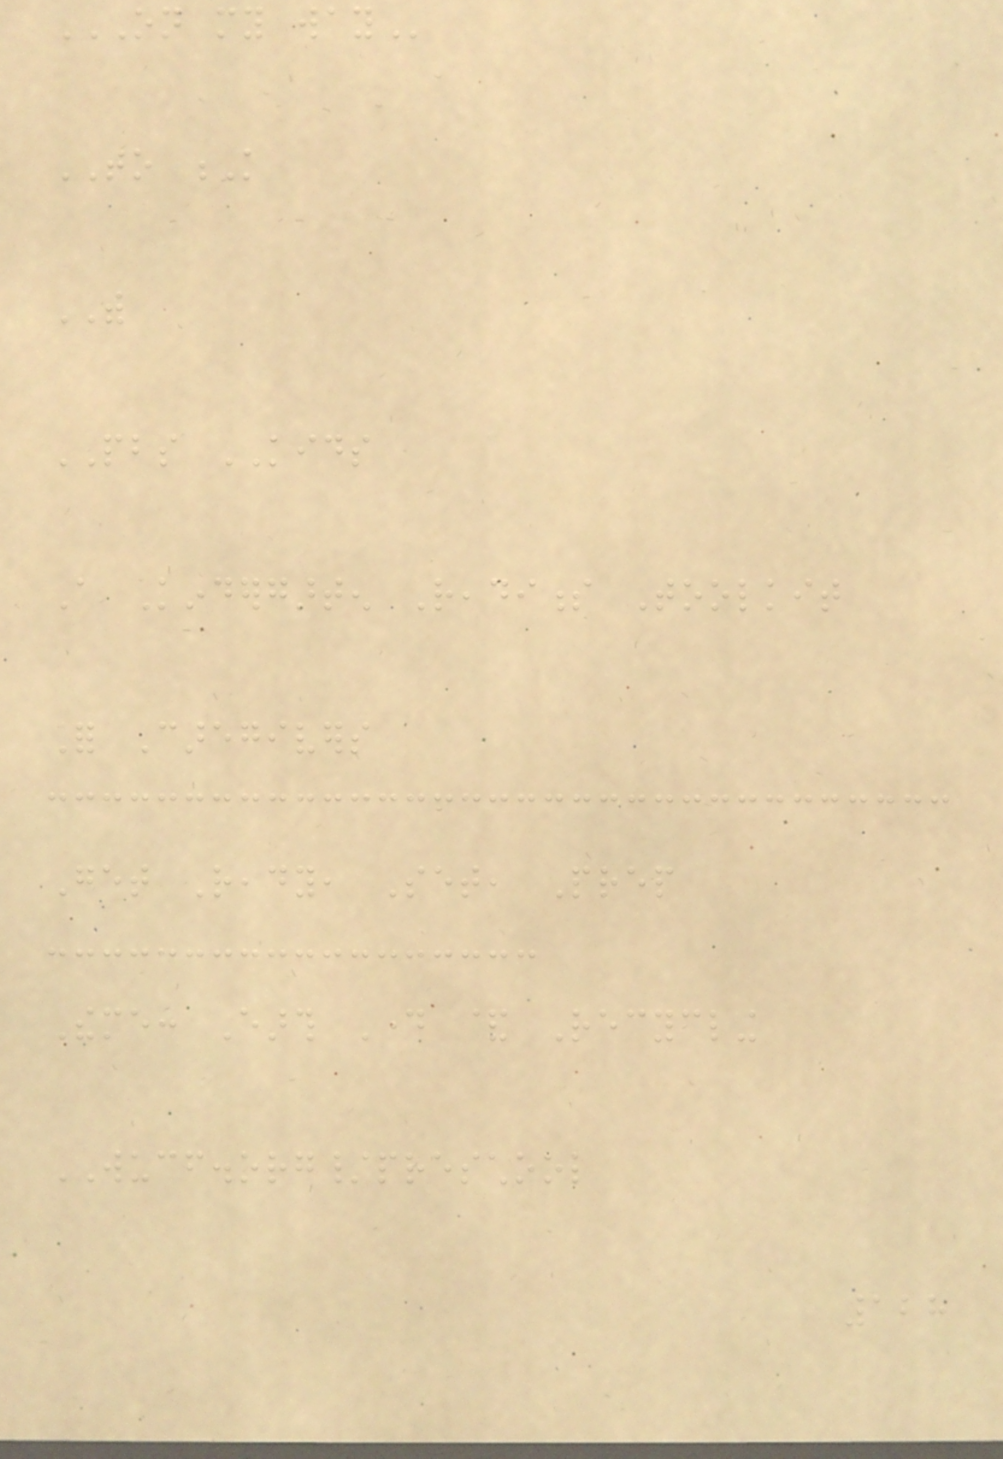ON MY WAY
TO K
WITH
PBS KIDS
A Kindergarten Readiness Toolkit
For Caregivers
Get Ready, Set, Prep
Theme: Earth Day & Recycling
WUCF.org/preschool
128
